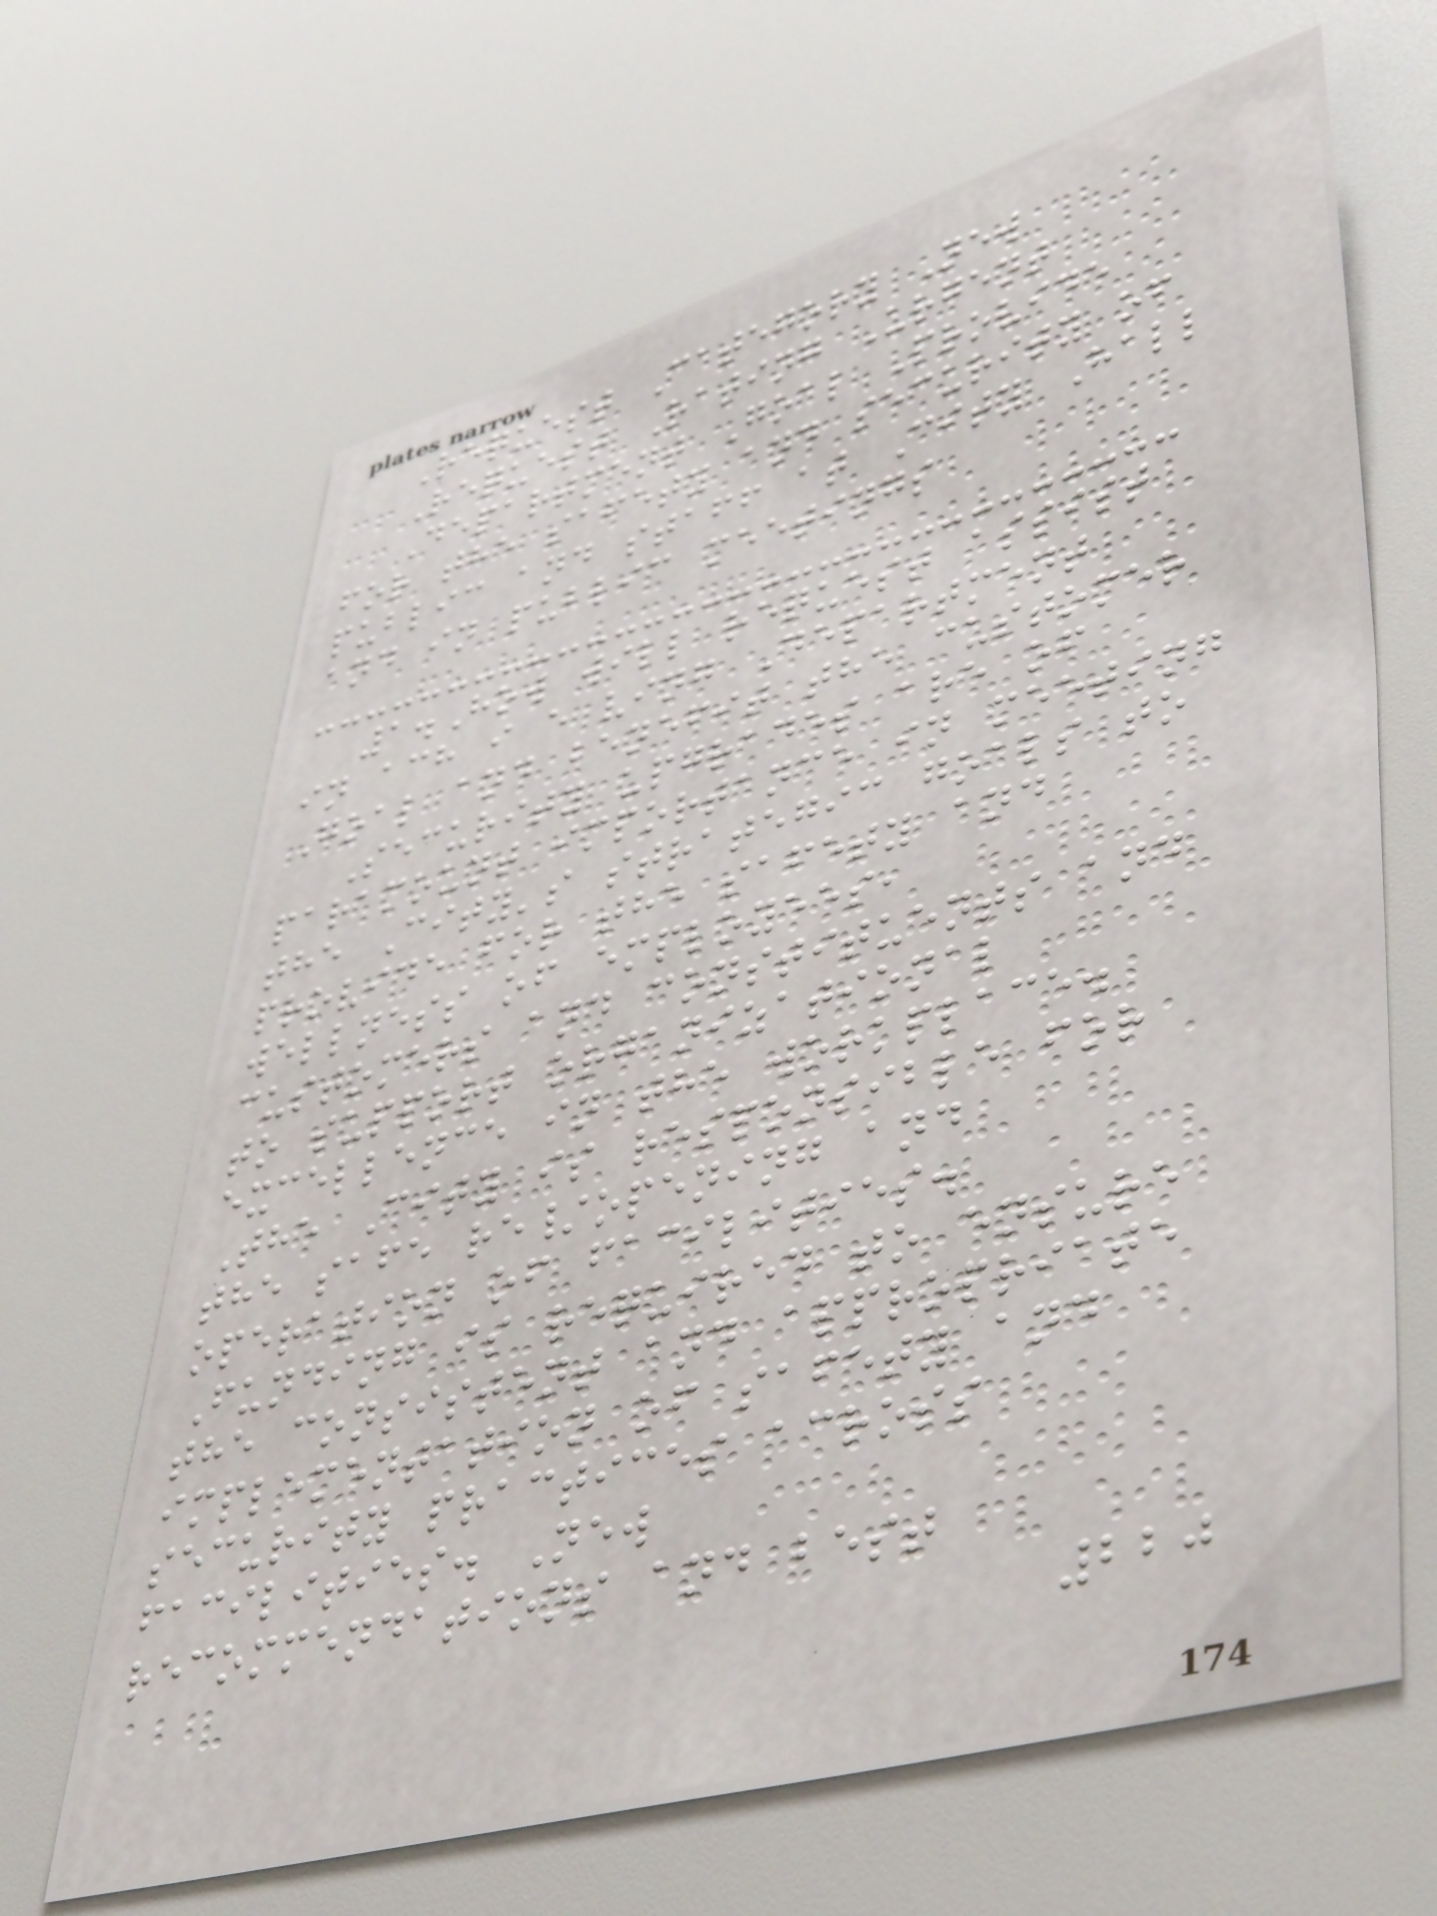Request Category New
Request Rating Urgent
Department Goal Provide
for the safety and security of
public and staff at City Hall
and in public meetings
1.How will request assist
in ach i e ving Department
Goal and benefit the customer
Security upgrades are of
paramount importance in meeting
the City's strategic goals to
provide for the safety and
wellness of employees,
customers and constituents and
to support organizational
excellence in the workplace.
The City is responsible for
the safe re/opening and
operation of facilities.
Funding is required to ensure
the consistent and appropriate
implementation of safety and
security practices across
facilities. New
recommendations and best
220
